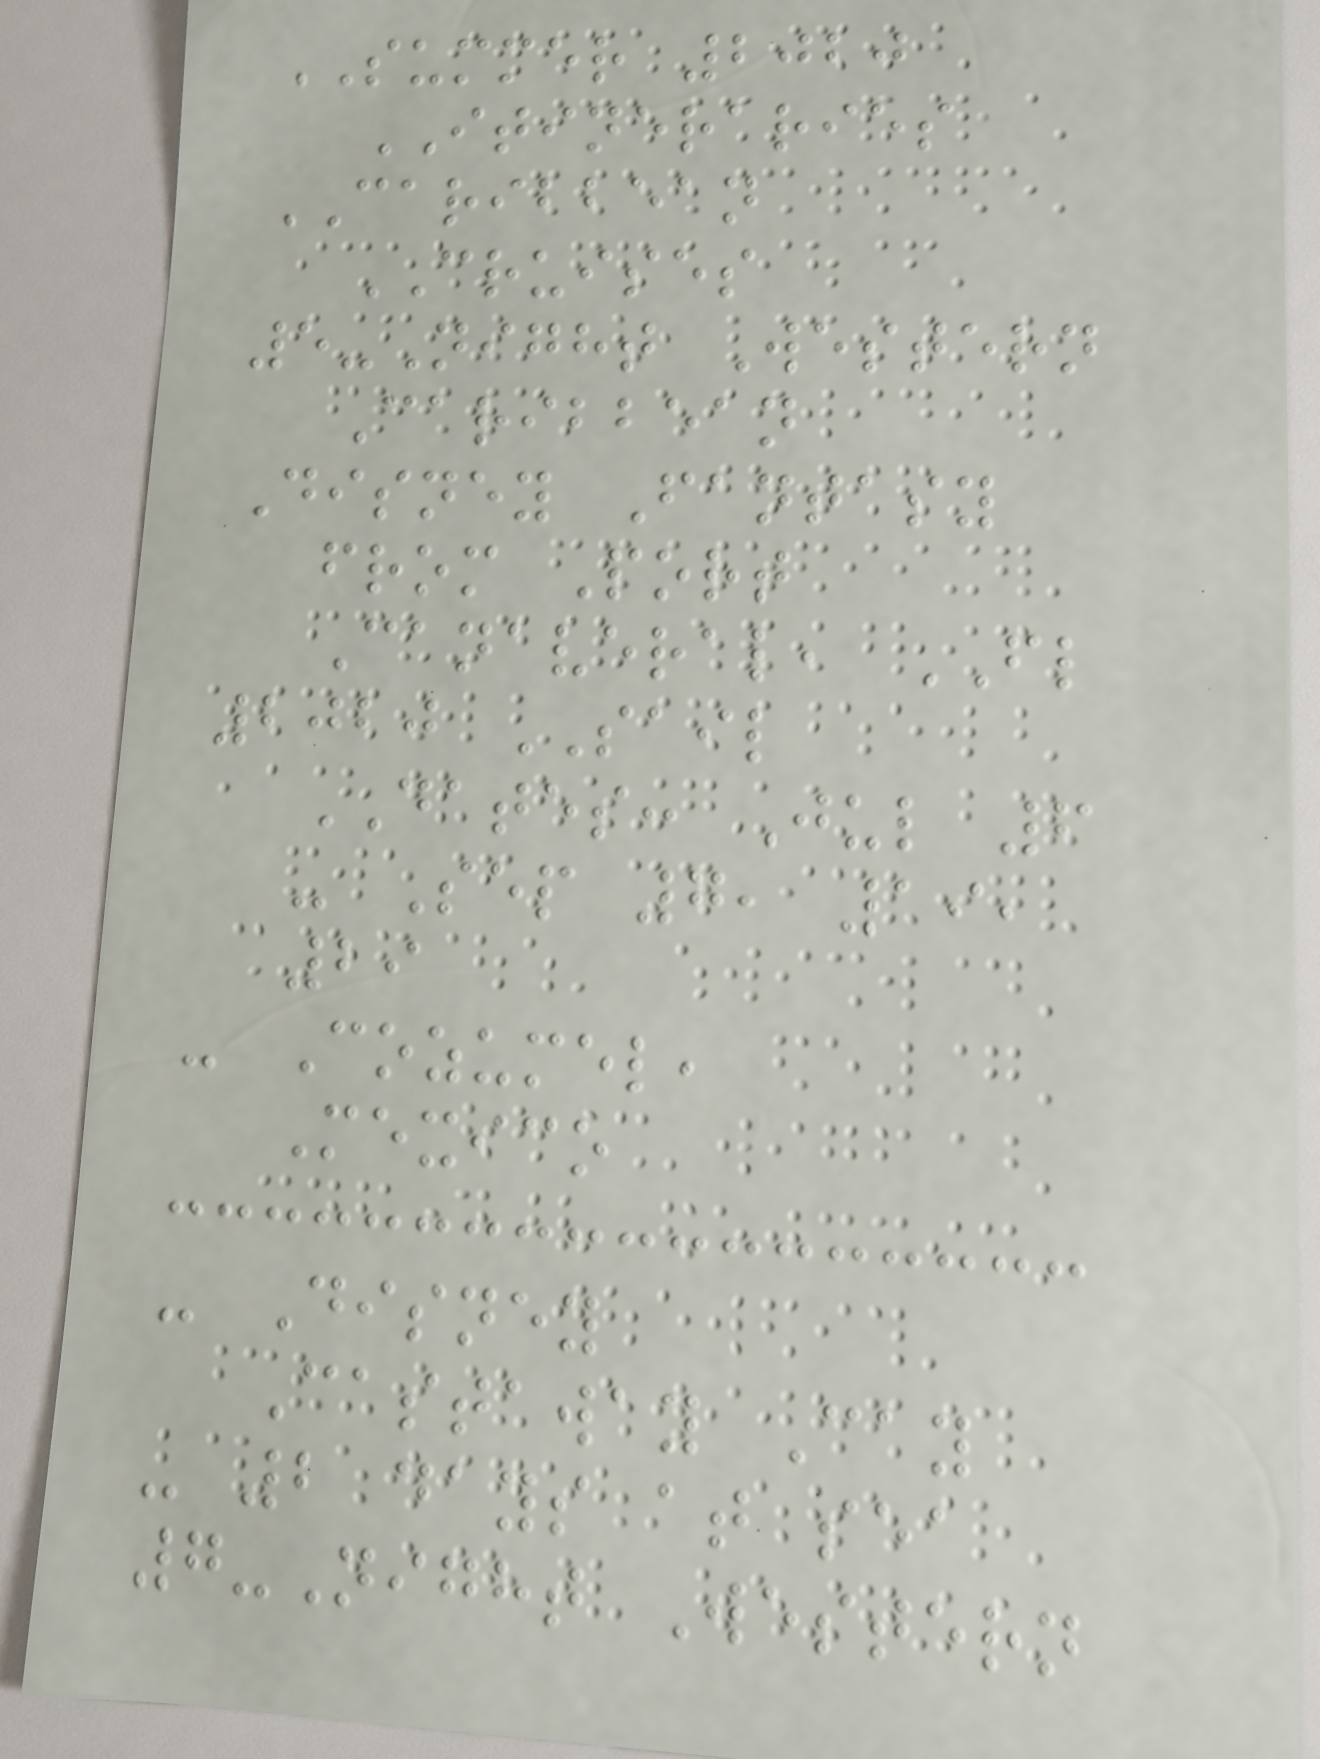SUMMER 2020
ITINERARIES
CARIBBEAN
CRUISES
5-Night Western
Caribbean
Disney Fantasy
from Port
Canaveral, FL
2020 SAIL
DATES: Jul 6
- Sep 7, 19,
29
- Cozumel,
Mexico
- Disney
Castaway Cay
- 2 days at sea
7-Night Western
